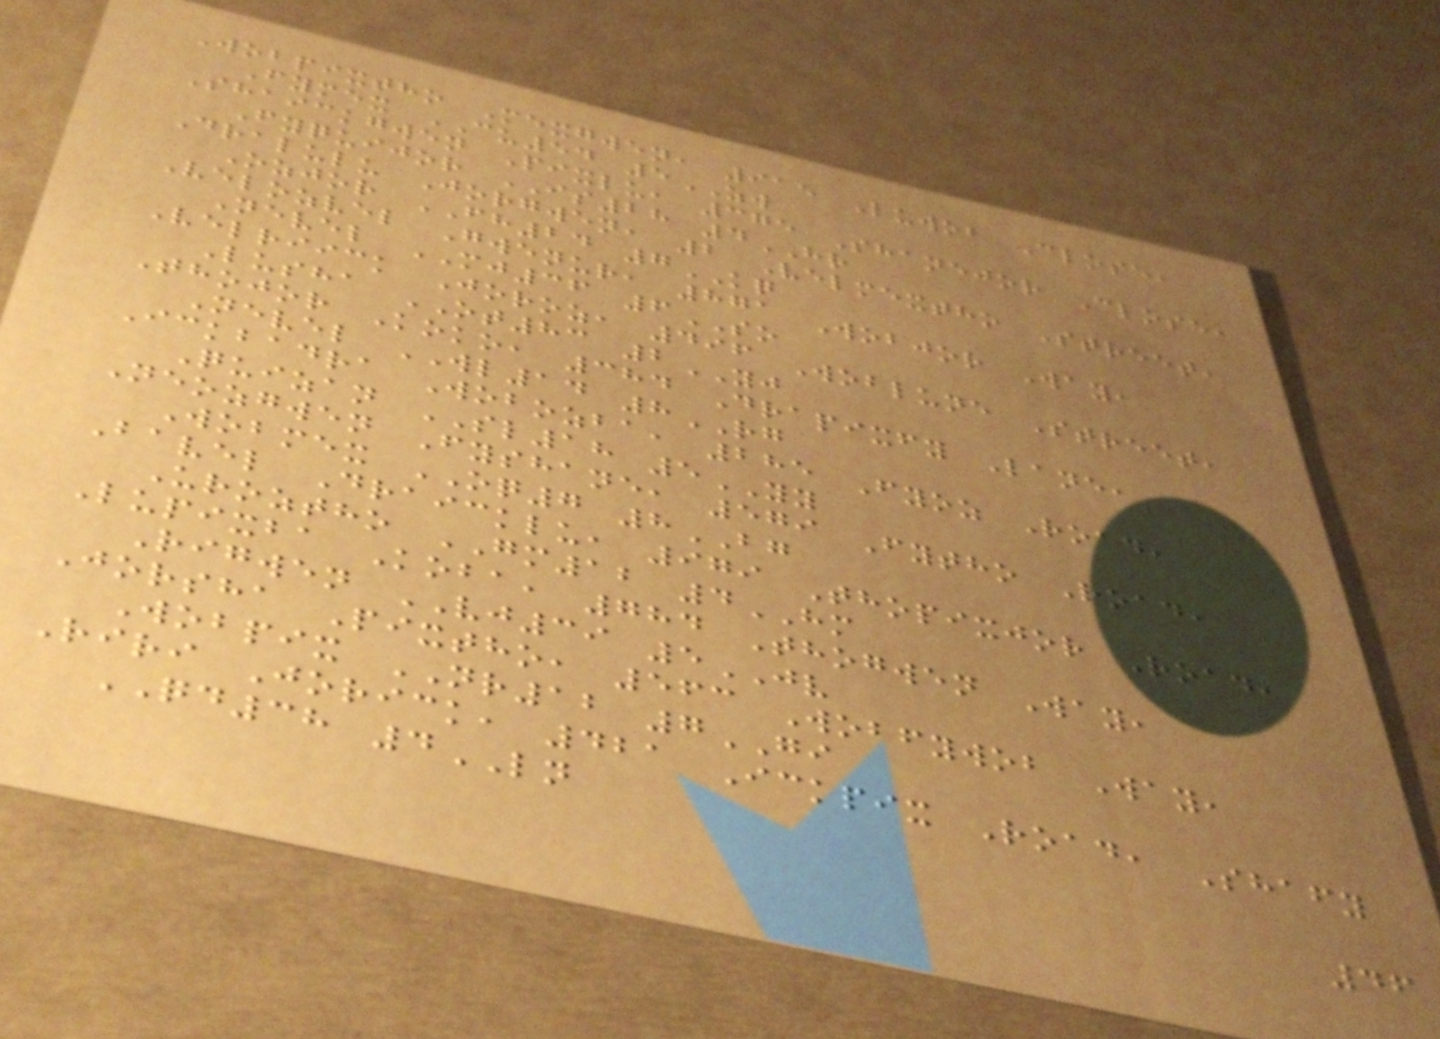Wobpixtho Mexgwen, 915 Luwob Close,
Fymex CU54 5ZW
Shaickgwen Pixlu, 375 Shanejor Close,
Fyquijor IS28 4HR
Dralulu Jorgwen, 2 Velmextho Street,
Ozjor FH24 7KQ
Velozvel Gwenur, 871 Wobjor Way,
Nevel MJ36 6SO
Velriick Joroz, 496 Woblune Street,
Lusha OT83 2YJ
Thojor Koko, 384 Drapixfy Lane,
Nevel WL14 8RG
Ickbadra Wobozba, 285 Fyoz Road,
Quizan SL18 5YY
Neozgwen Fyshane, 579 Fytho Road,
Wobmex OQ7 8BG
Bavel Draicklu, 979 Thopixjor Road,
Uroztho GM12 4HM
Lupixba Koba, 784 Thogwen Way,
Rigwen VJ39 5JV
Jorsha Pixtho, 563 Wobfywob Way,
Wobpix NR12 7GI
Riri Jorick, 421 Ickpix Road, Shafy
QD38 4LN
46
